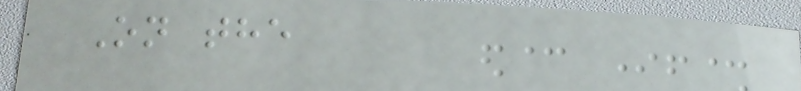On the
